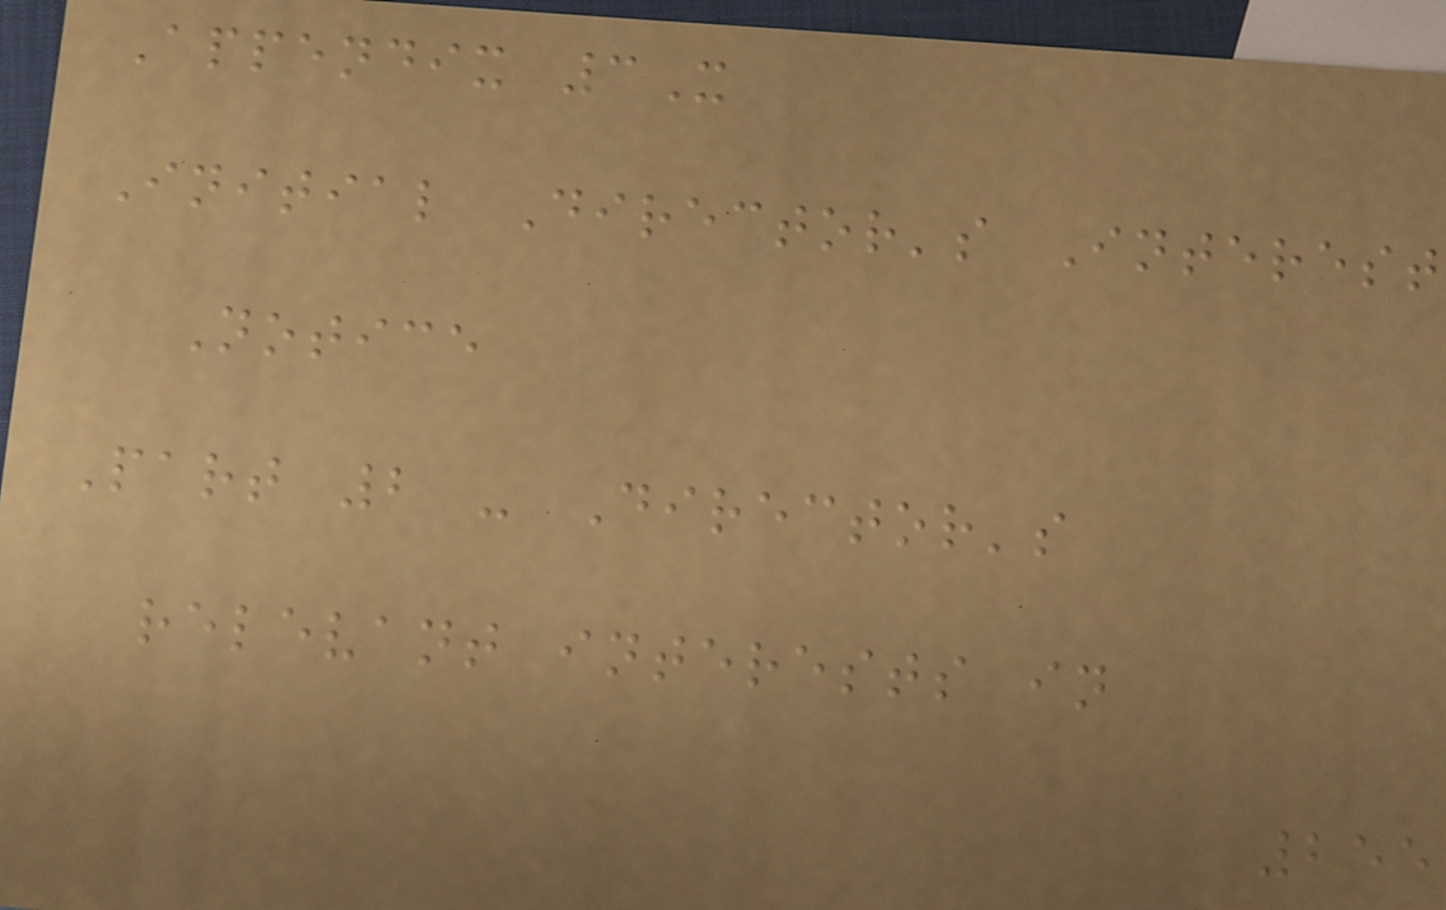Appendix 3X
Initial Director's Interest
Notice
Part 2 - Director's
relevant interests in
255
